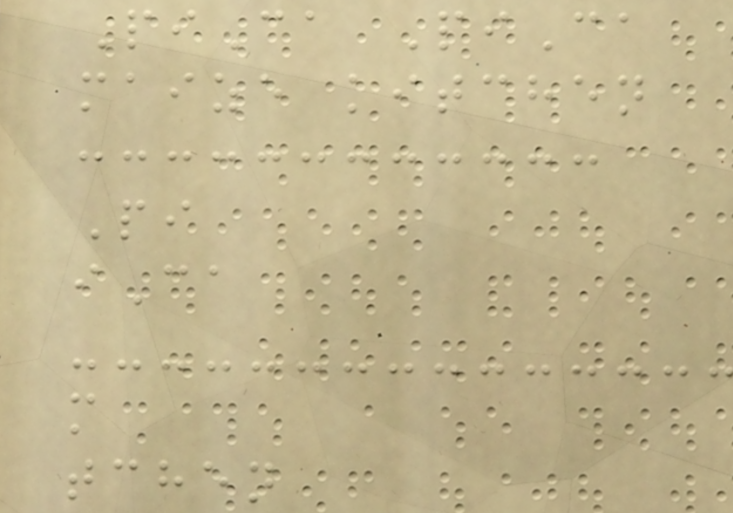PiCa PiCa
maize kitchen
Pi
iCa
m
tchen
